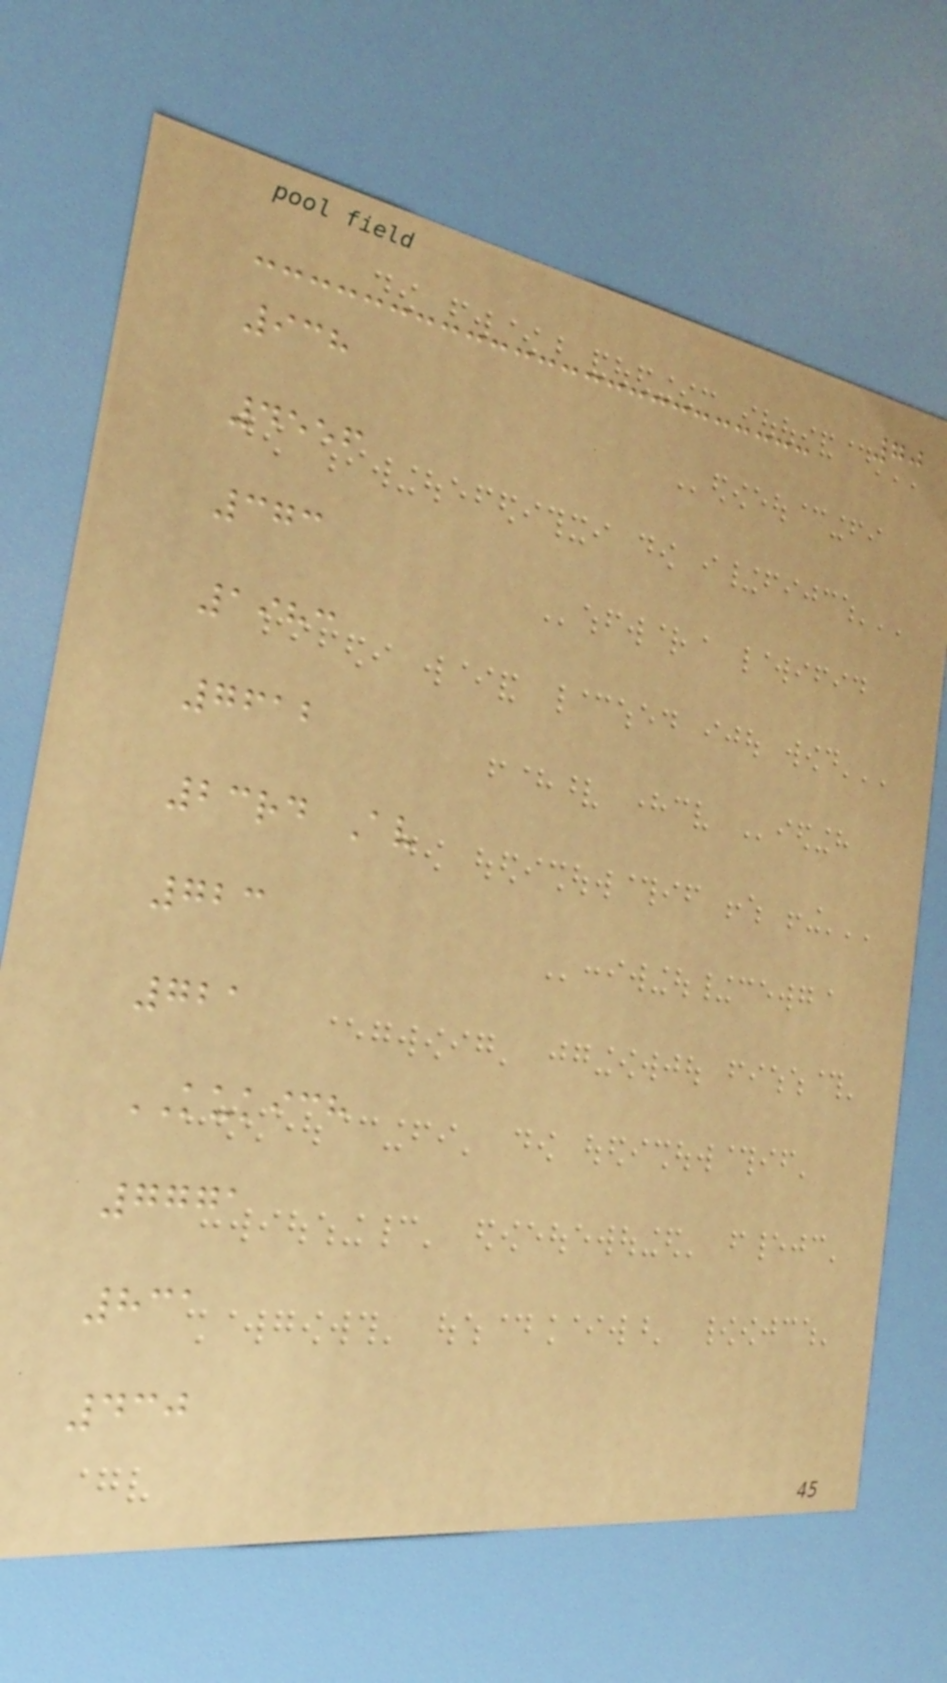70
938
4556
373
1983
7612
23rd Av
723
721
KUKICH
7771
831
430
